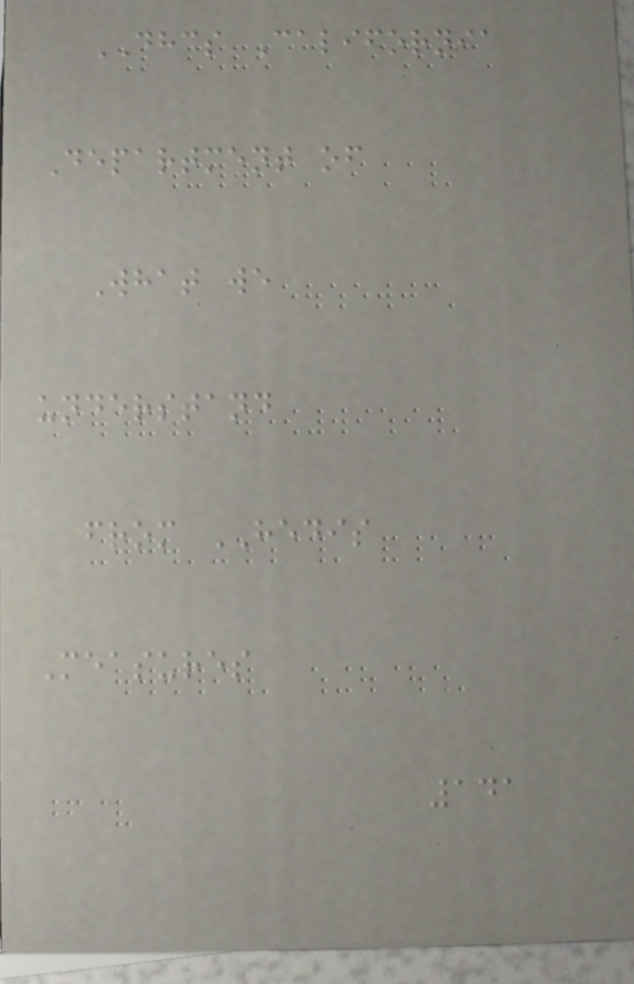DHCS California
Department of
What we
understand
from HEDIS
Measures
141
